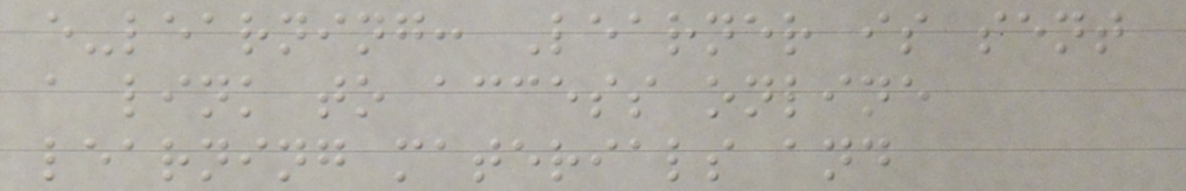e-learning: Learner is sent
a link to access online
learning materials and
